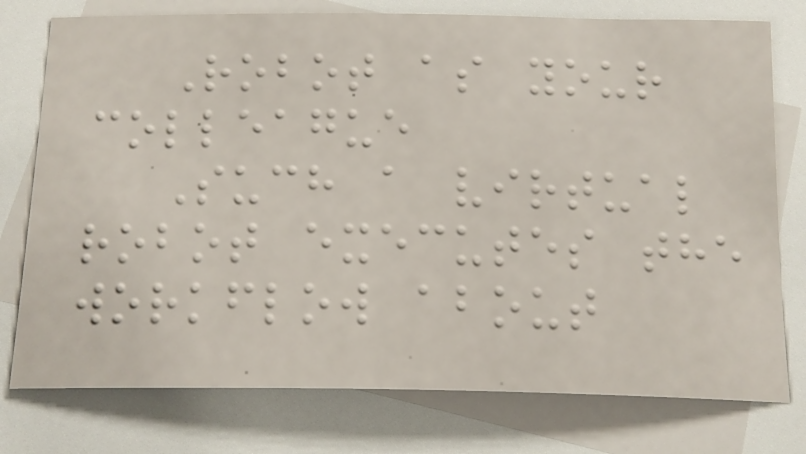Robot as your
colleague
Such a virtual
robot executes the
workflow about
